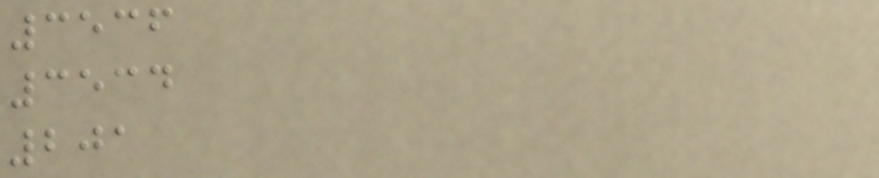3536
3534
201
